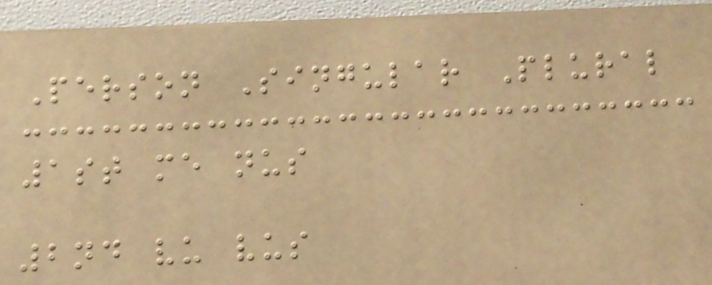Person Singular Plural
1st me nus
2nd vu vus
